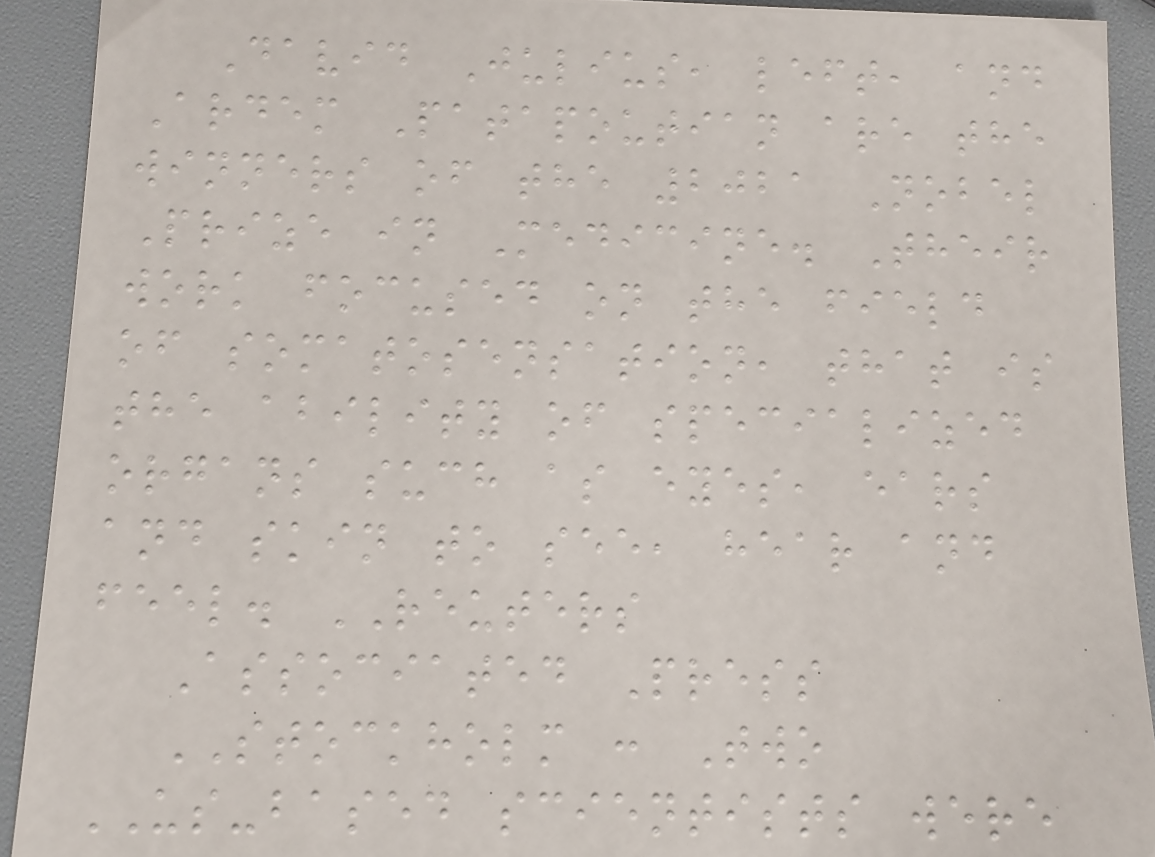David Julius, left, and
Ardem Patapoutian are the
winners of the 2021 Nobel
Prize in Medicine. Their
work focused on the field
of somatosensation, that is
the ability of specialized
organs such as eyes, ears
and skin to see, hear and
feel. REUTERS
Associated Press
STOCKHOLM : Two
US-based scientists were
